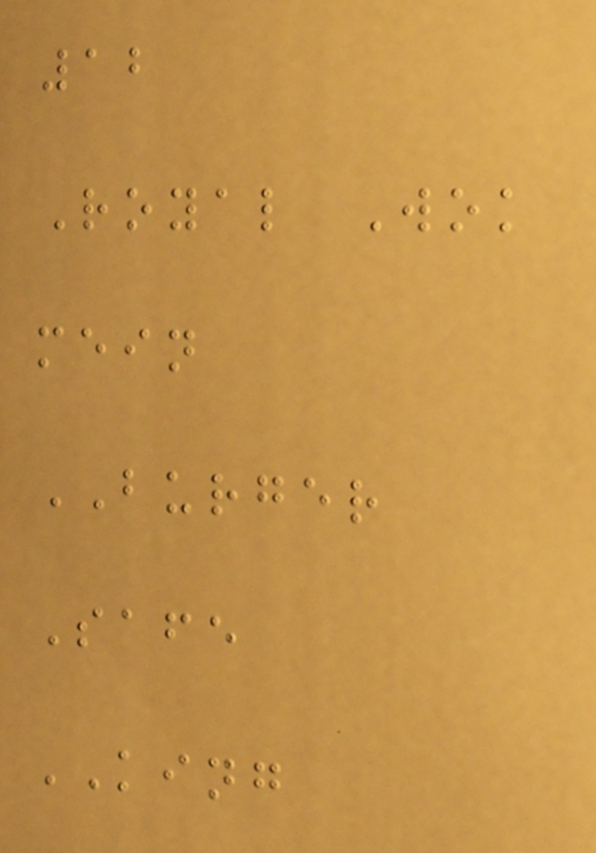12
Royal Wok
mein
BURGER
Safe
KING
